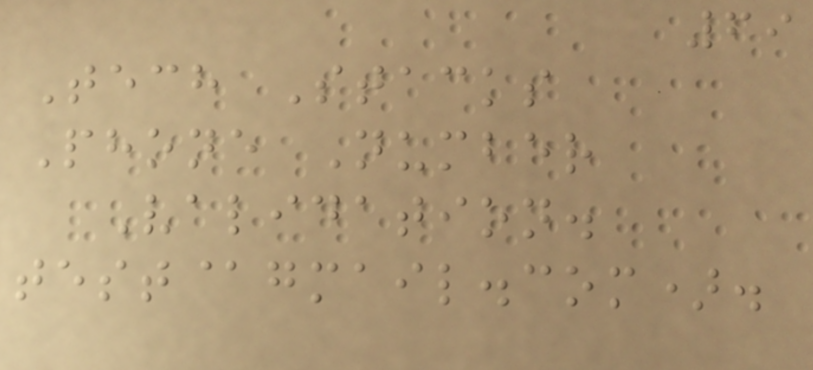69
Tech Stacks
Phone Number
Validation.
test@gmail.com).
